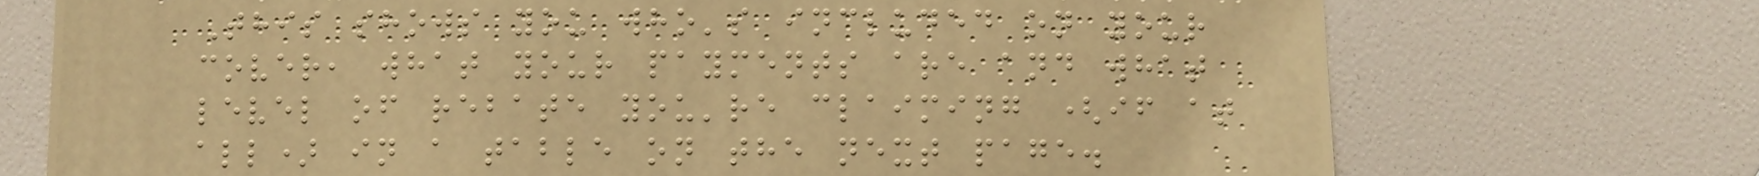This shows you who's included on your
cover, what your payments are and what
level of rebate you're claiming (if at
all) in a table on the next page.
